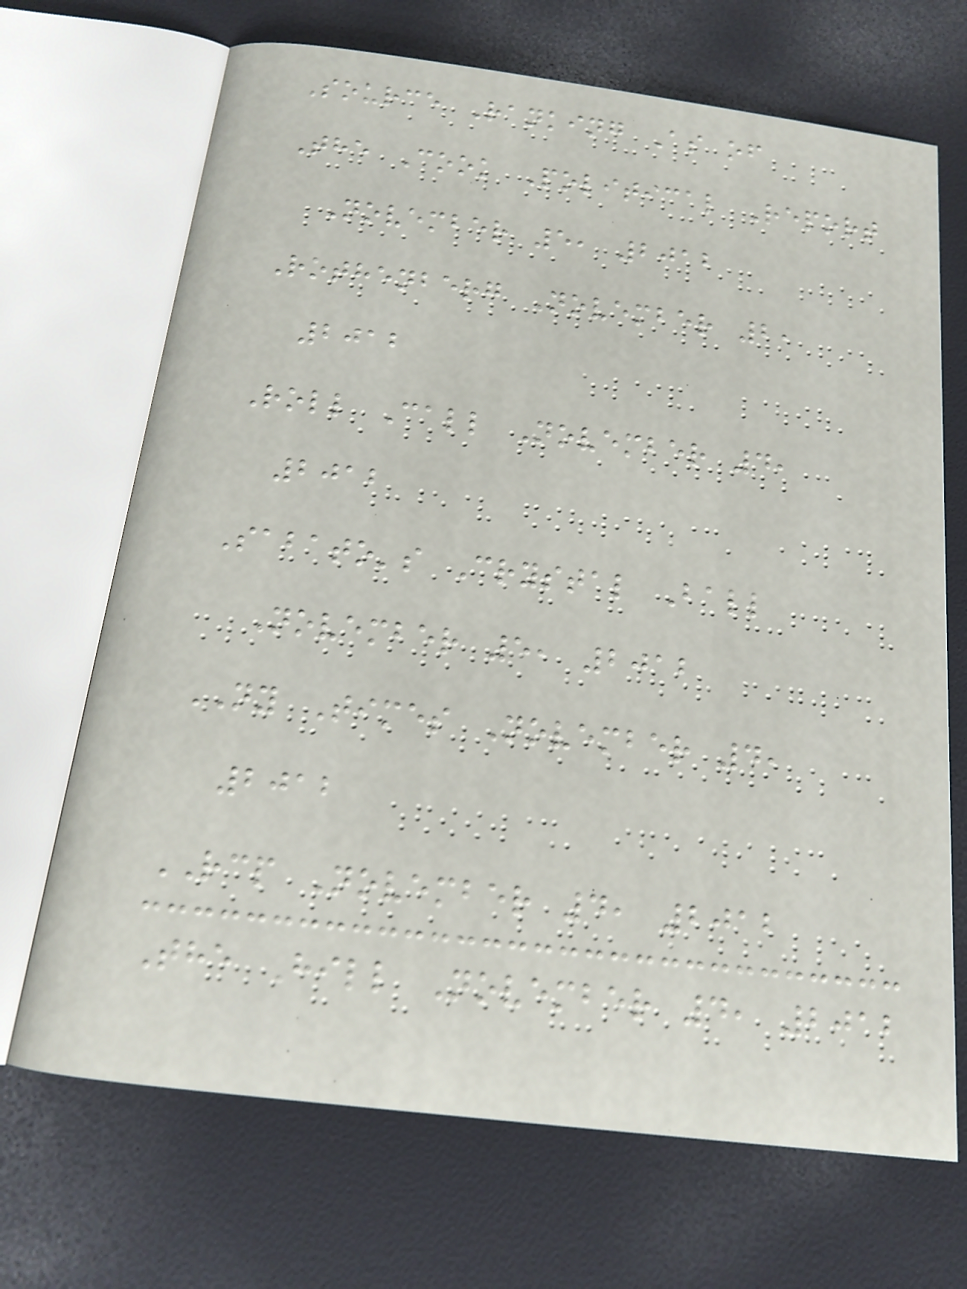Source Ranking As of
The Cook Political Report
November 5, 2012
Rothenberg November 2,
2012
Roll Call November 4,
2012
Sabato's Crystal Ball
November 5, 2012
NY Times November 4,
2012
RCP November 4, 2012
The Hill November 4, 2012
